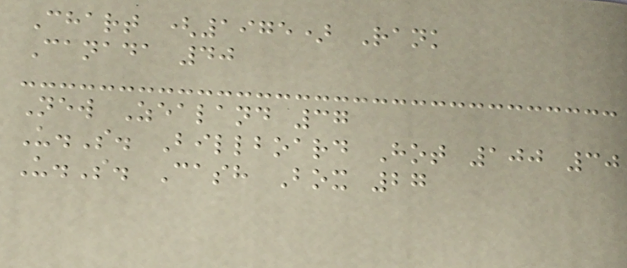Chart (1975) Rank
Canada 40
New Zealand 37
U.S. Billboard Hot 100 30
U.S. Cash Box 27
